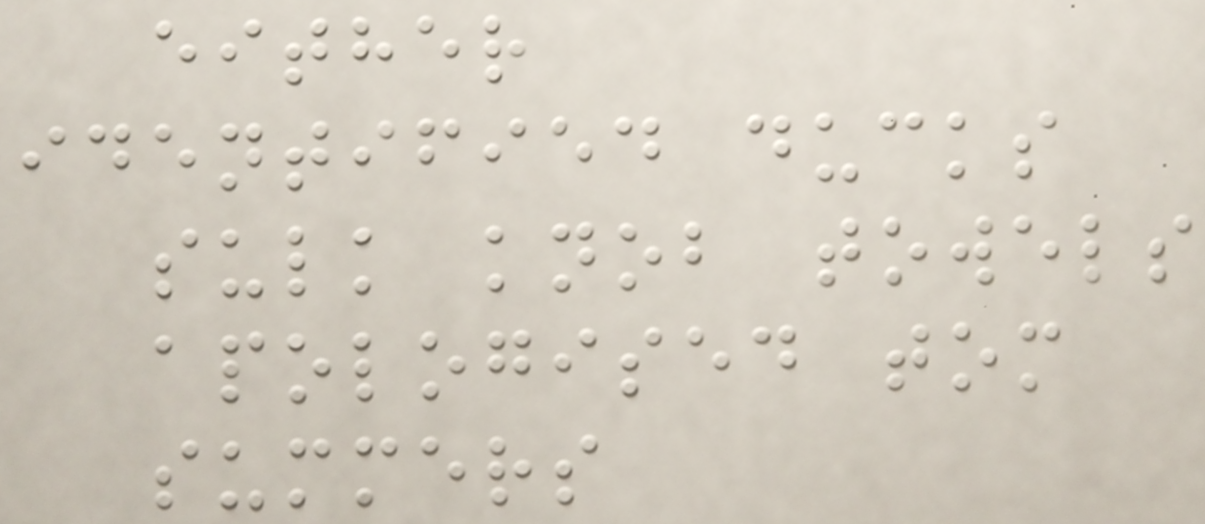either
identified ducks
sulk knob towels
apologised tom
summers
